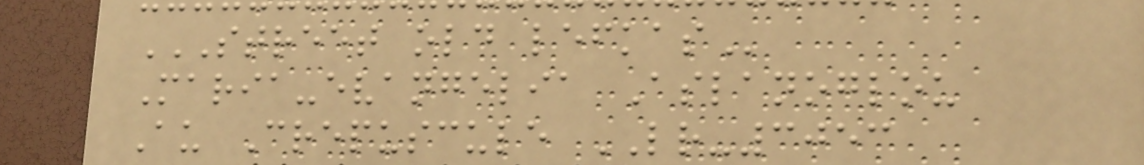STREET OLD LEFKAS
Maria-evangelia Aslanoglou
Au Crepuscule LR-3053
